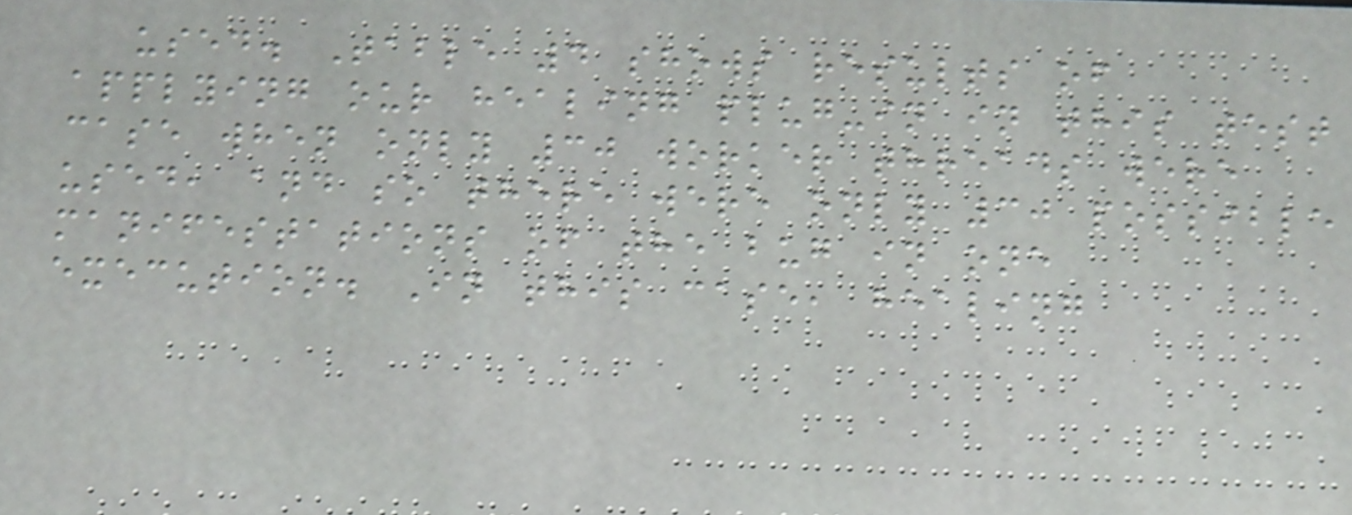used. Table 4 shows results of
applying our healing plug-in in this test
case when only 30 worker threads were
used, and so there were only 30 possible
manifestations of the bug in one
execution. In this case, healing
